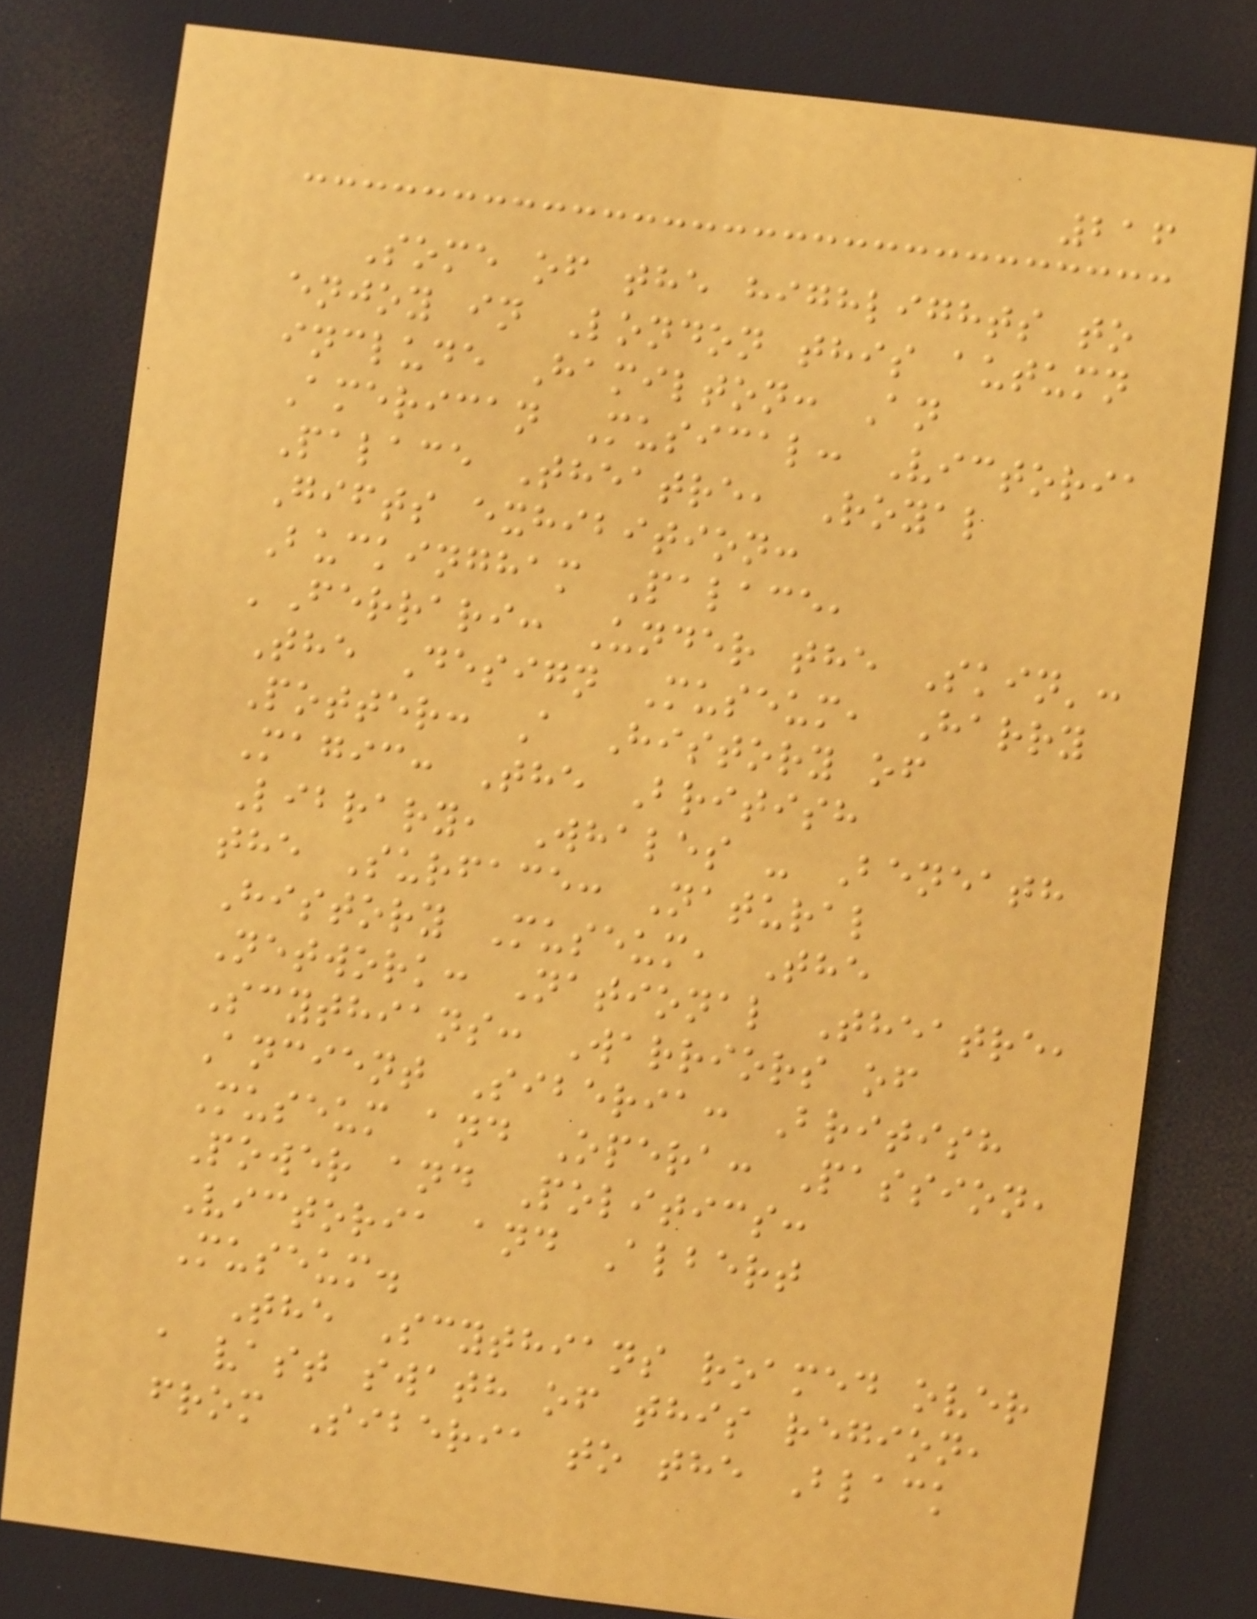216
Some of the highlights to
enjoy in London this autumn
include Hamilton: An
American Musical: Victoria
Palace Theatre, Royal
Gifts exhibition:
Buckingham Palace,
'Ferrari: Under the Skin':
The Design Museum, Harry
Potter: A History of
Magic: The British
Library, Whales - Beneath
the Surface: Natural
History Museum, The
Network: National Theatre,
Scythians: Warriors of
Ancient Siberia: British
Museum and Opera: Passion,
Power and Politics:
Victoria and Albert
Museum.
The Scythians roamed over
a vast swath of this region,
from Siberia to the Black
